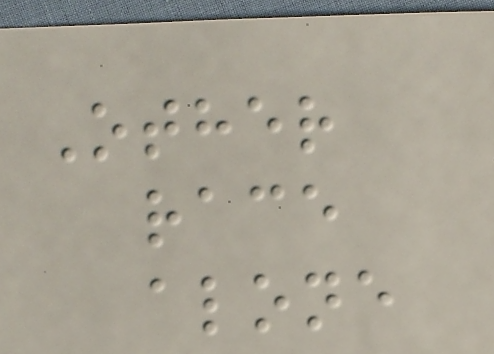Other
race
alone
